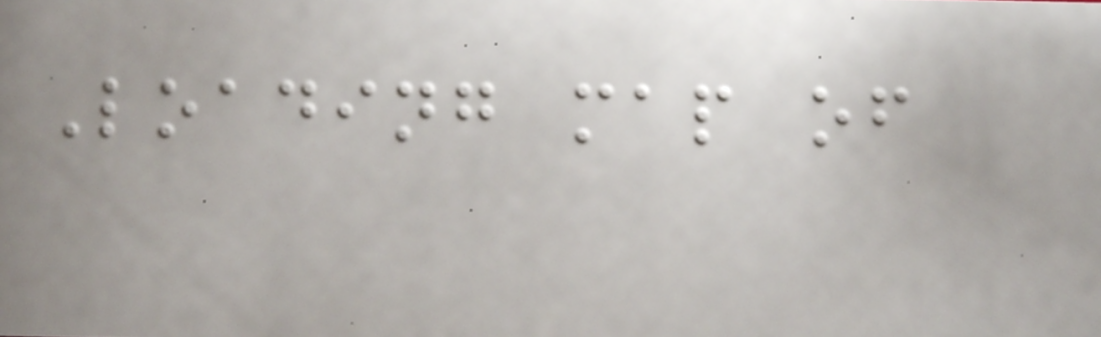Loading map of
